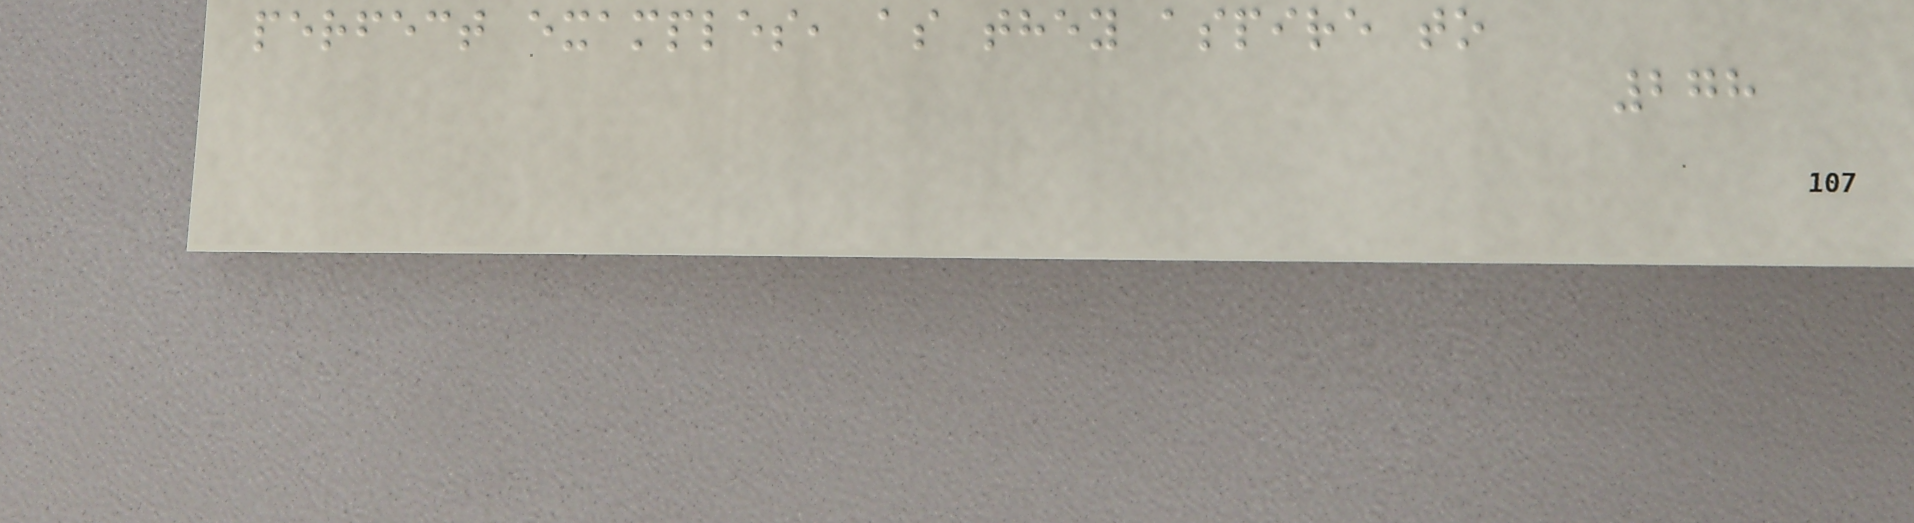perfect examples, as they aspire to
278
